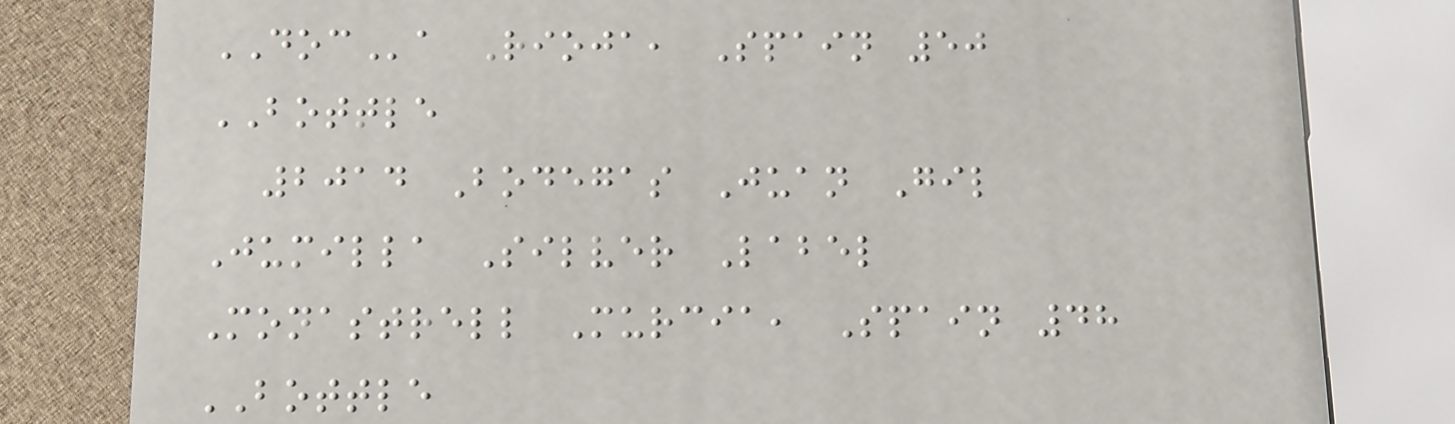DOCa Rioja, Spain 50
BOTTLE
2014 Bodegas Juan Gil
Jumilla Silver Label
Monastrell Murcia, Spain 48
BOTTLE
